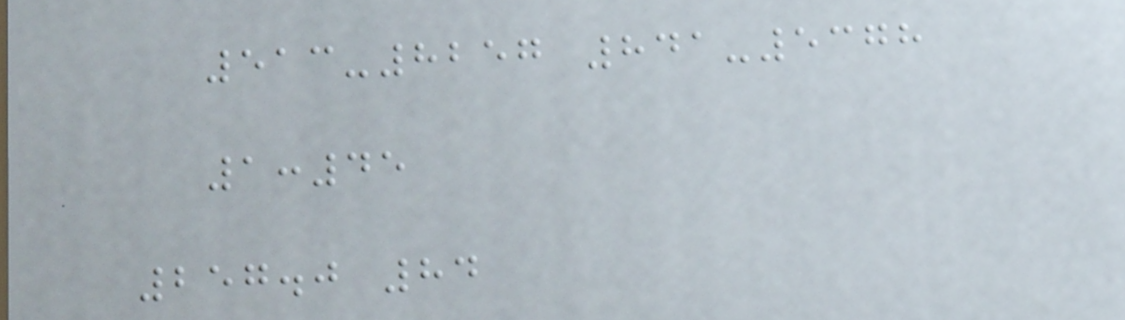513-8257 841-5378
1:45
257.0 84
